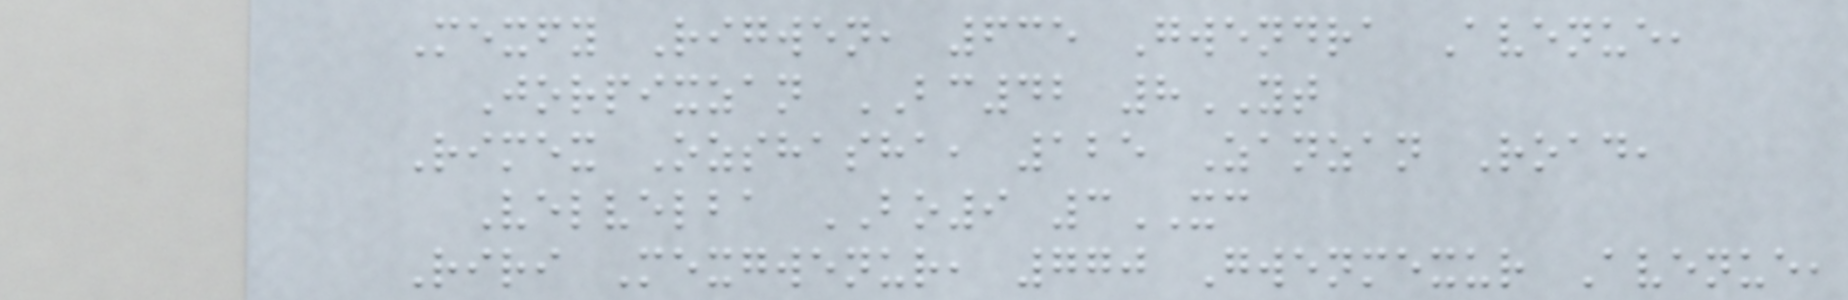Mexfy Rigwen, 635 Gwendra Avenue,
Jorpixzan BC42 8YT
Rimex Ozshasha, 125 Zanzan Road,
Velvelba BO9 3XC
Riri Mexgwenur, 770 Gwenmexur Avenue,
